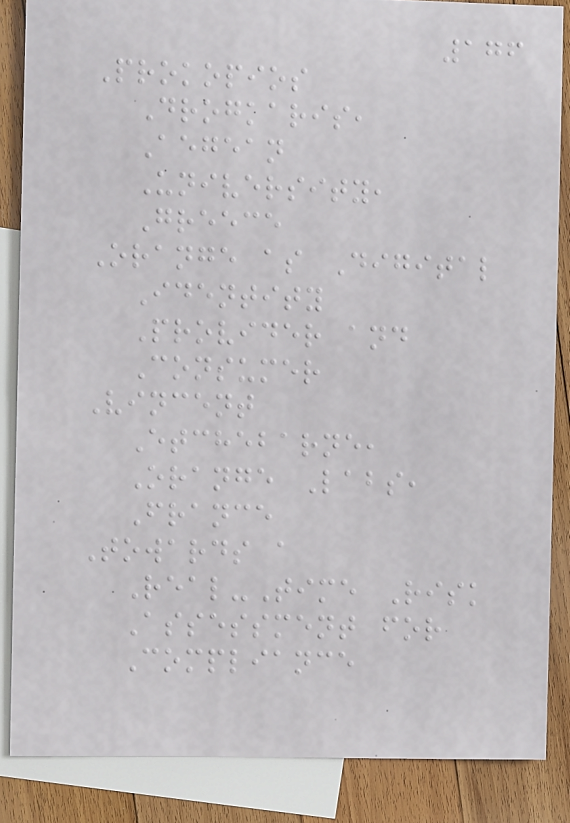176
Prokopios
Drogkaris,
Aegean
University,
Greece
Orange as Digital
Identity
Provider and
Consumer
Vincent
Etchebarne,
Orange Labs,
France
Towards a
Real-Time Risk
Assessment for
Compliance
